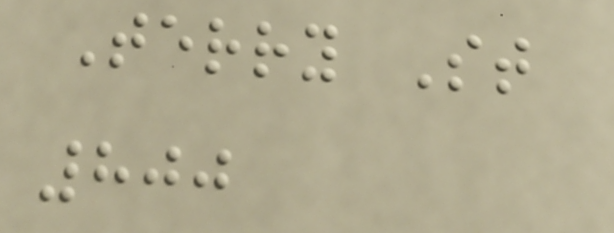Terry St
800
